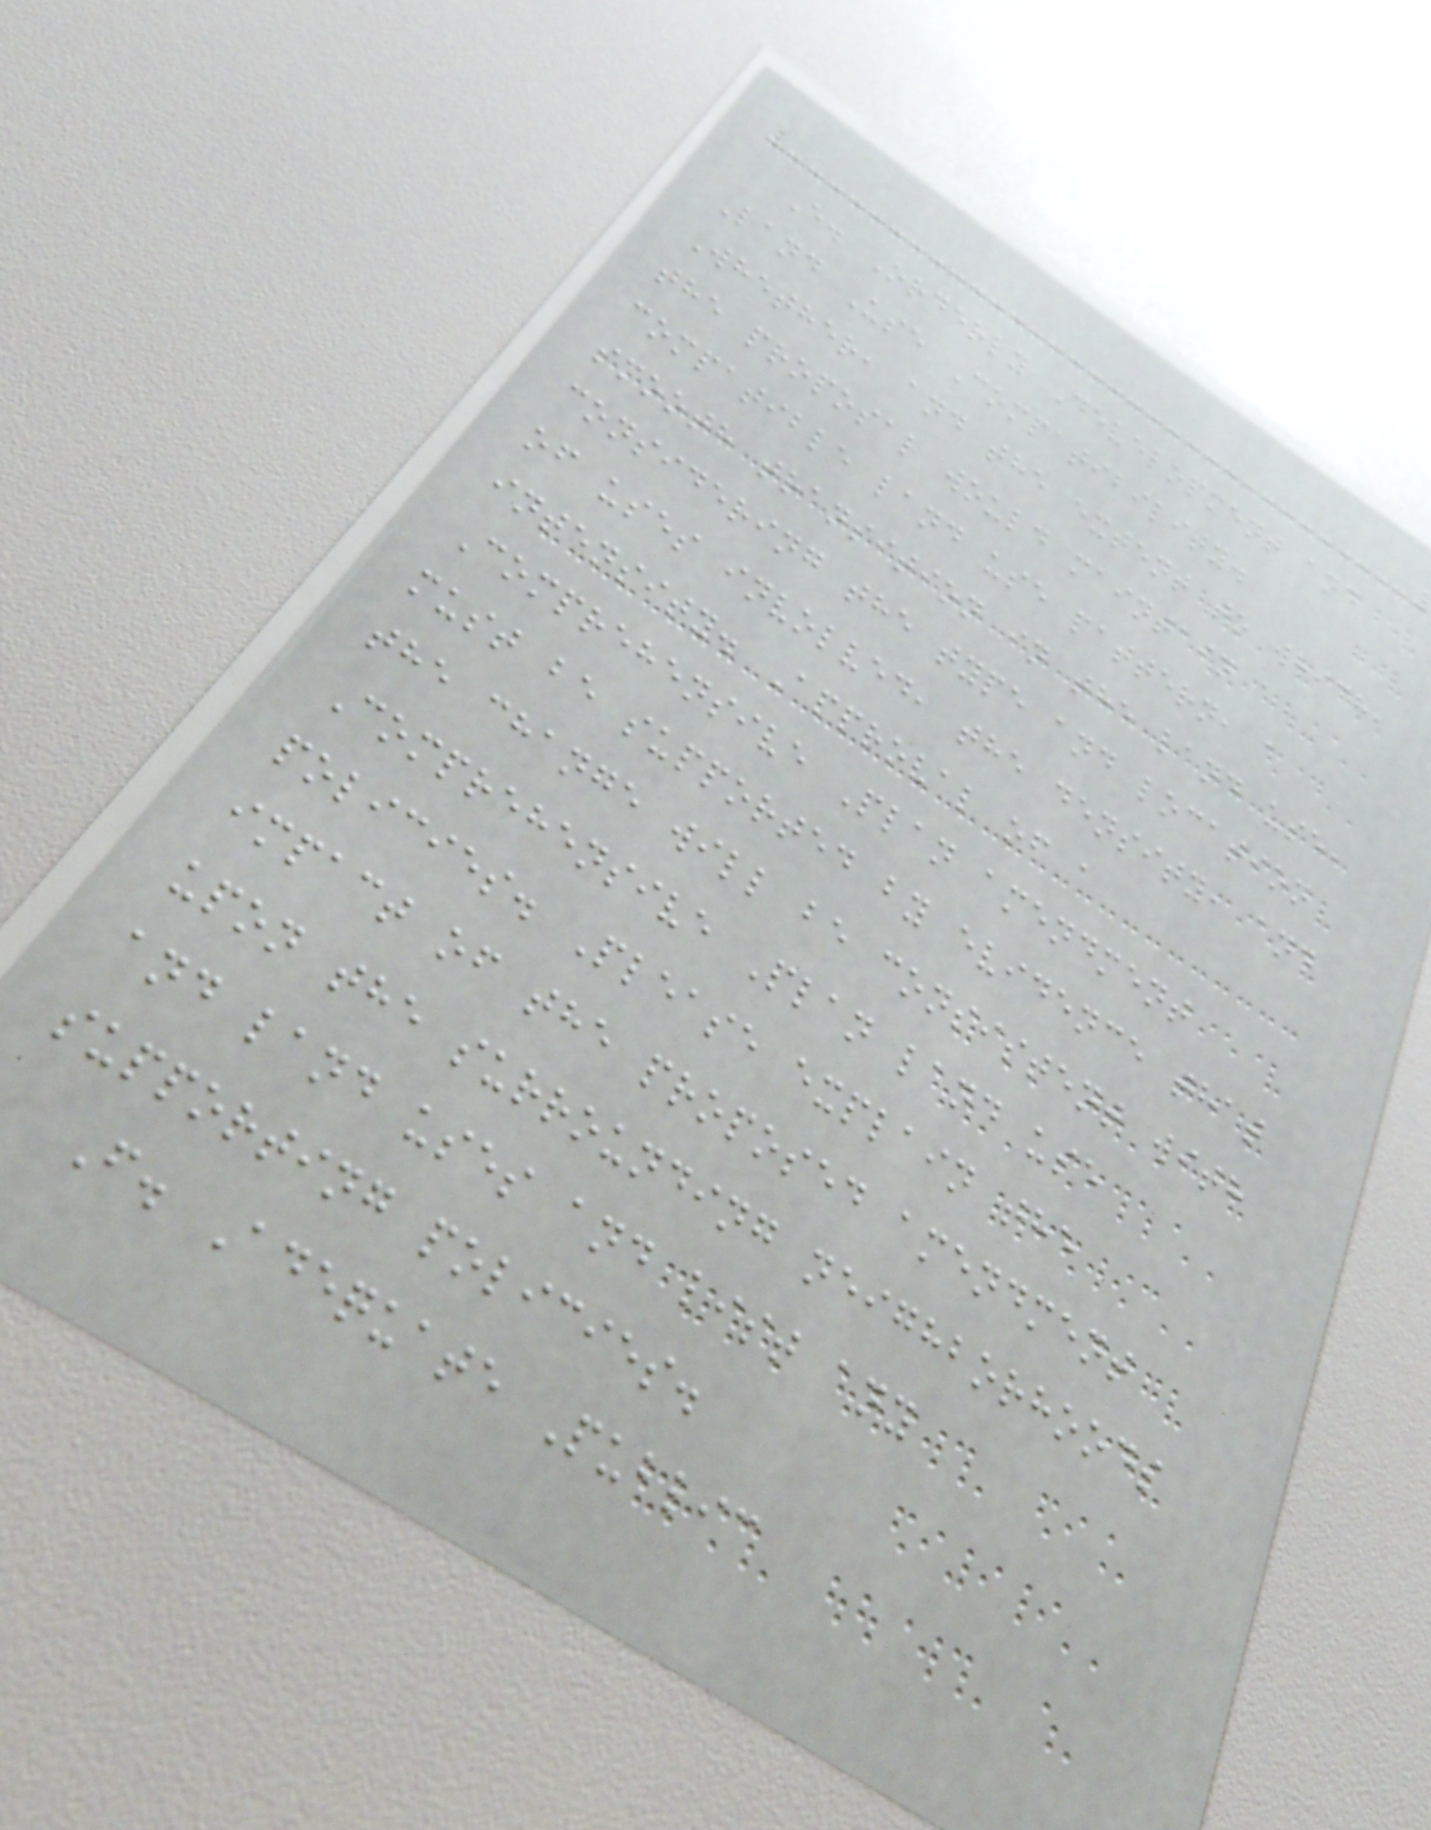E. Orderly Development and
Land Use Compatibility.
Whether, and the extent to which,
the proposal would maintain a
compatible land use pattern, a
smooth transition in the land use,
considering the type and location
of uses involved, the density, and
intensity. Approval of a
Comprehensive Plan amendment
must be supported by evidence that
the change will be consistent with
Comprehensive Plan land use
policies. Please explain the
impact of the proposed amendment
upon the surrounding neighborhoods
and land uses and list any
supporting policies.
F. Adequate Public
